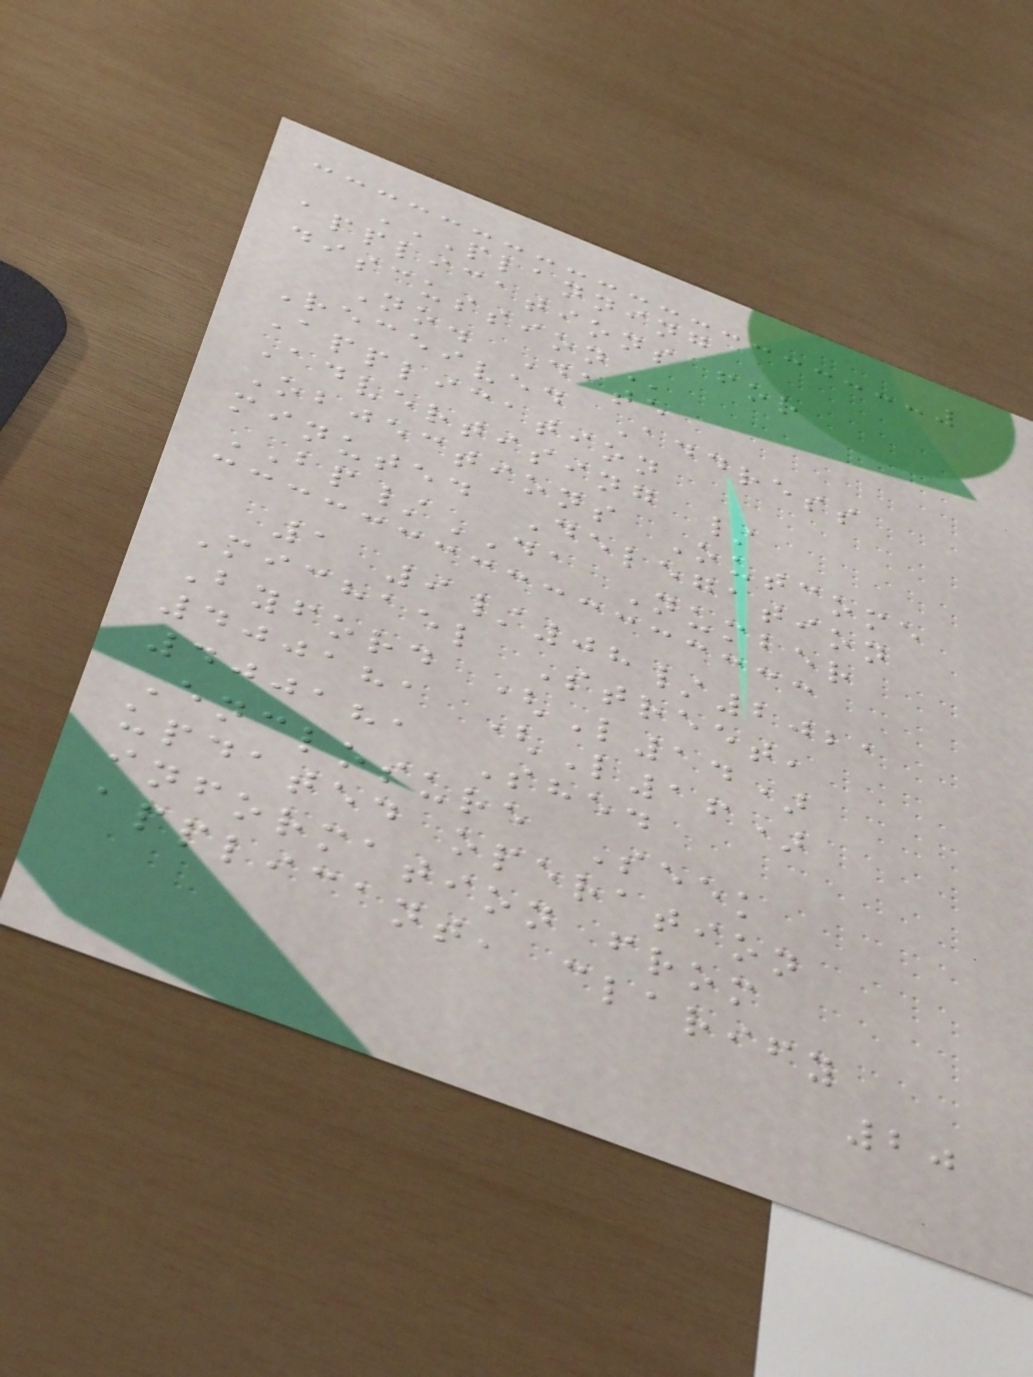PLANNING
APPLICATIONS FOR
DISCUSSION
No. Date
Received Address
Application
Advertising /
Objections Outcome
minuted Delegation
BP/DA Number
1 9/08/2021
Michael Street,
Byford (L14)
400181 (L16)
400181 Shed
Enclosure Seek
updated operation
information from
applicant, clarify
20
